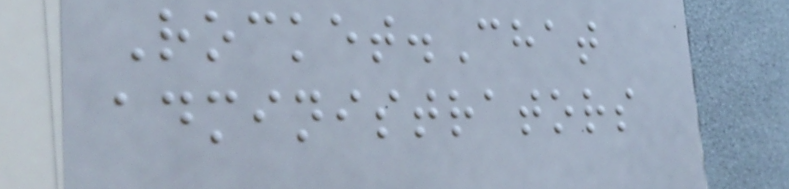Rocket.Chat
administrators
